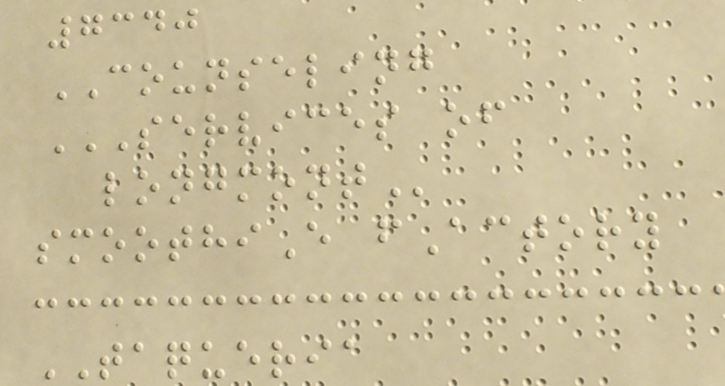7340
COUNSELING
SERVICES OF
LONGMONT
smoothiE fActory
TAQUERIA
